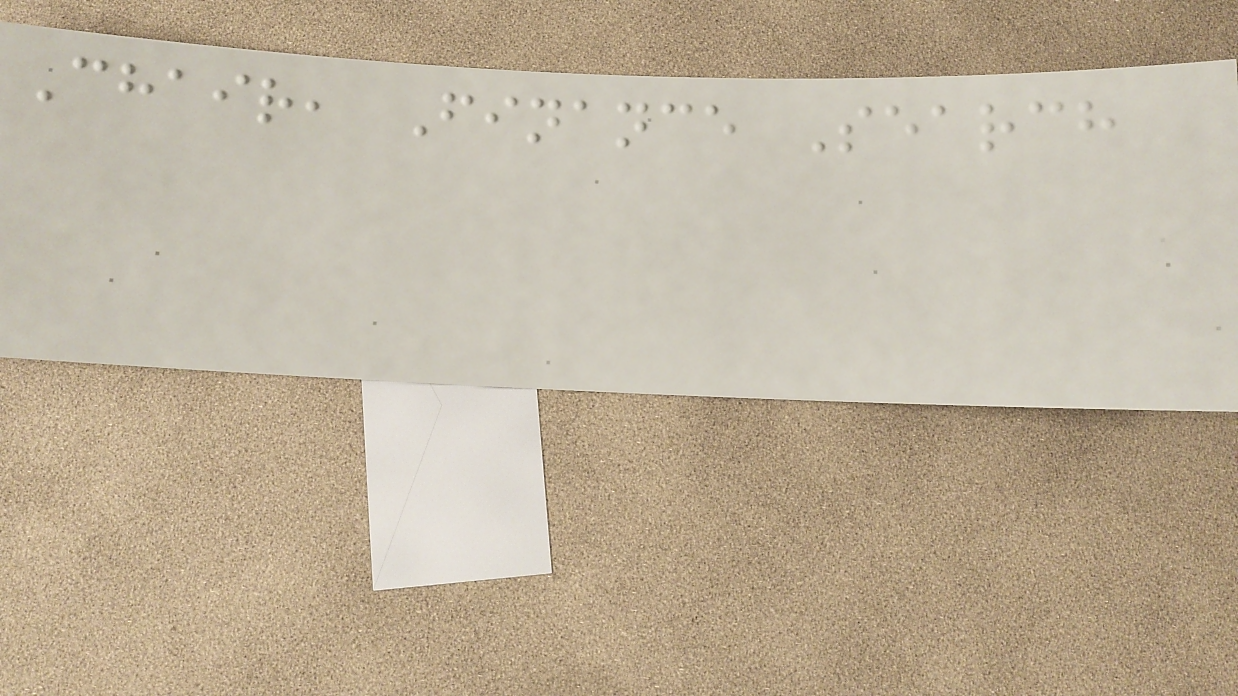Chair, Finance Search
